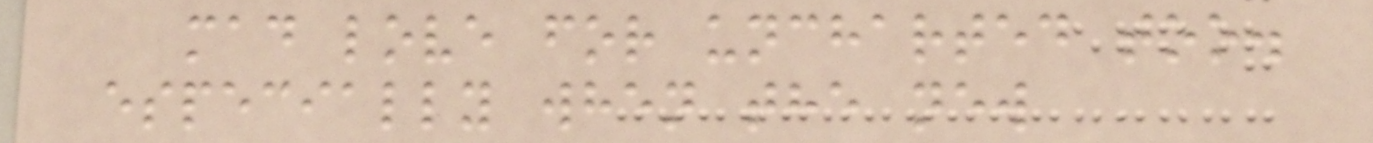mad love for uncharted too.
especially when the new
